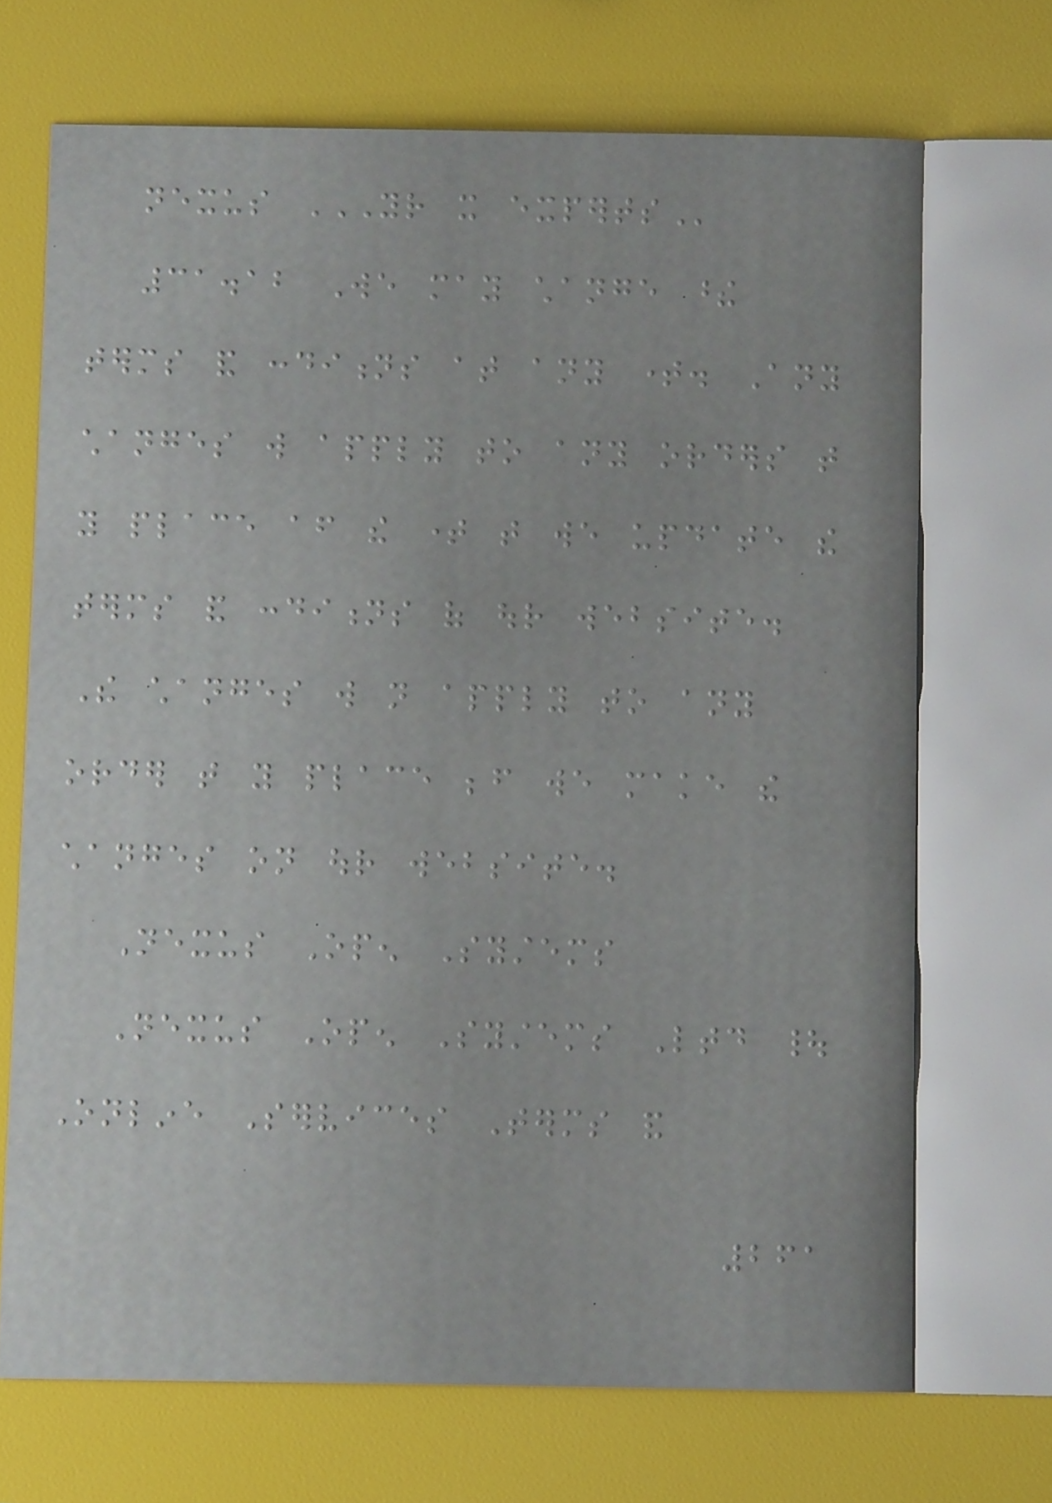nexus YOUR IT EXPERTS
31.12 We may change these
terms and conditions at any time. Any
changes will apply to any orders that
you place after the time that we update the
terms and conditions of our website.
The changes will not apply to any
order that you place before we make the
changes on our website.
Nexus Open Systems
Nexus Open Systems Ltd |
Online Services Terms and
261
